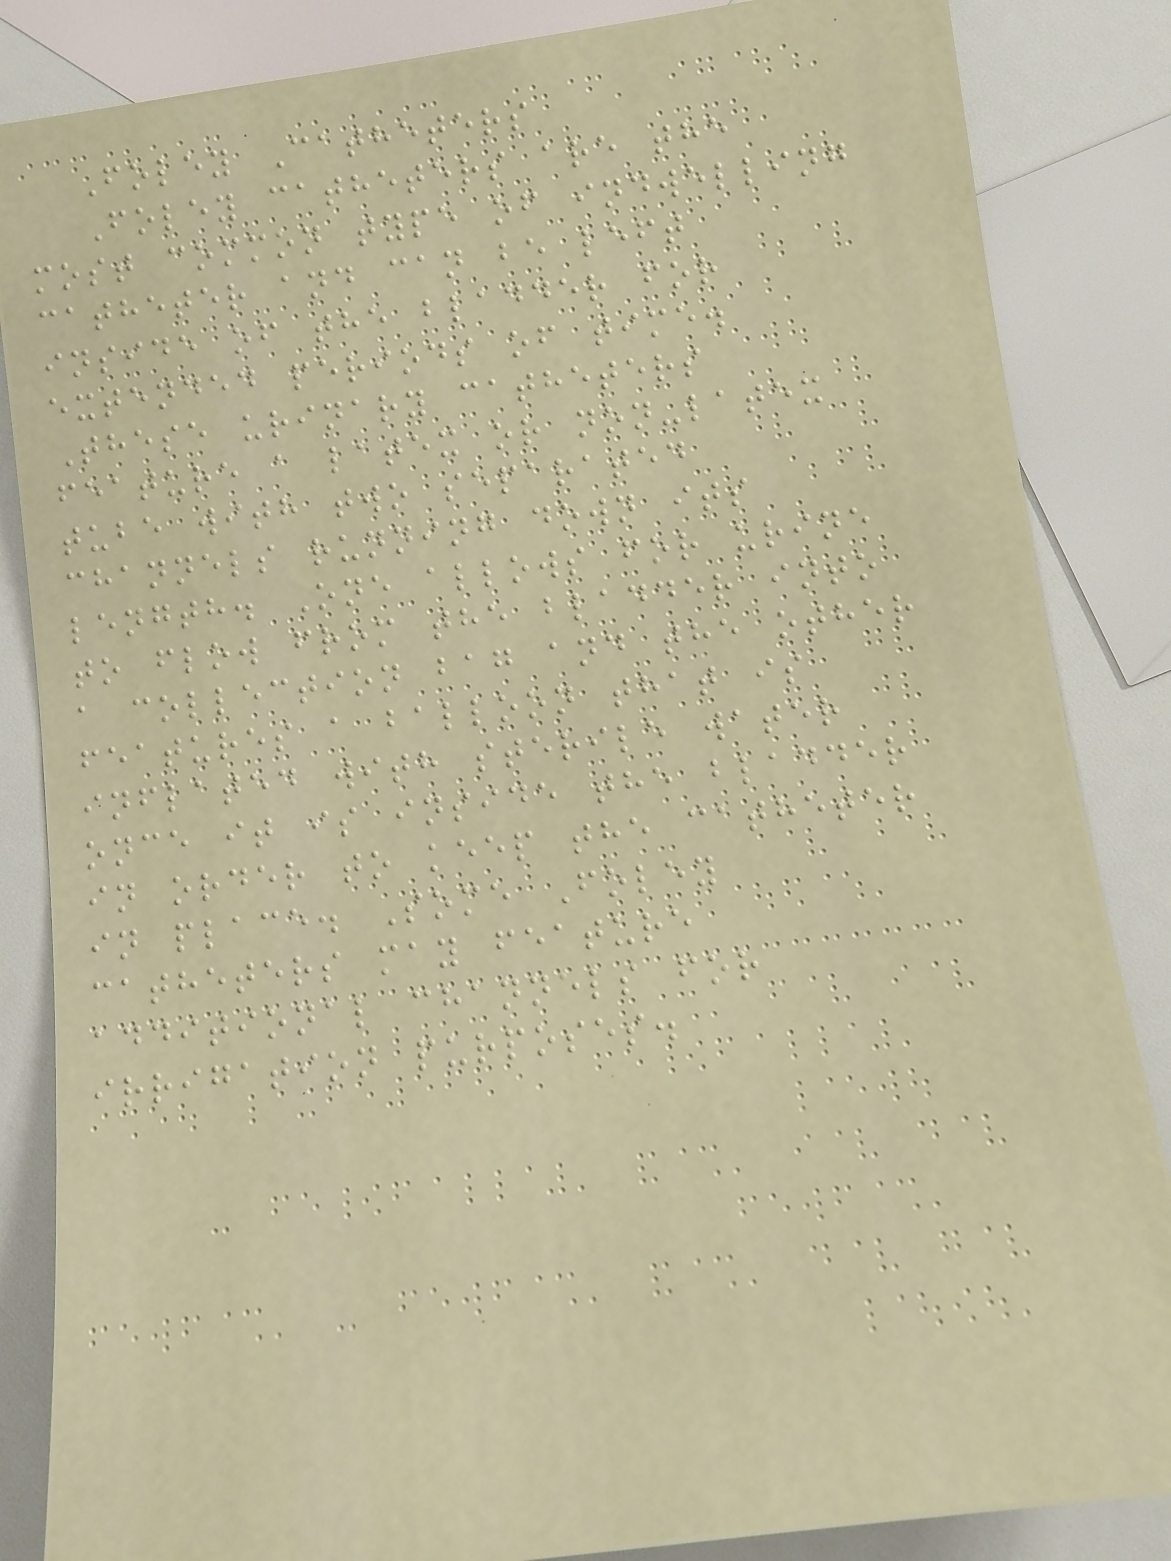Foley Catheters
Foley catheters are the
most common type of indwelling
catheter and can be left
inside of the bladder for
extended periods of time.
These urinary catheters
feature a latex or non-latex
tube with two separated
channels running down its
length. One allows for urine
to flow from the bladder into
a collection bag and the other
features a balloon that is
inflated with sterile water
once it is inside the bladder
in order to keep the catheter
in place. Some Foley
catheters may feature
additional channels for
irrigation purposes.
